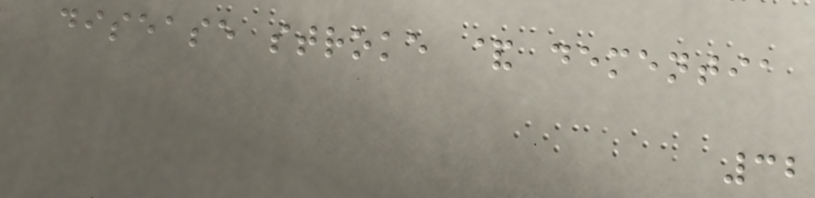disease stroke & dementia
32
